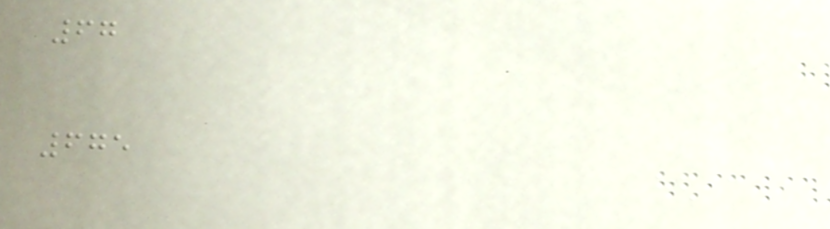67
675
